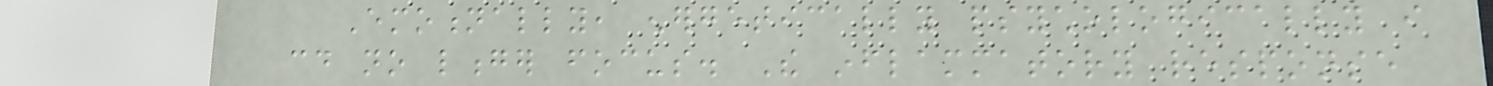Emotionally, energetically psychologically i
could no longer focus. The inflammatory response
